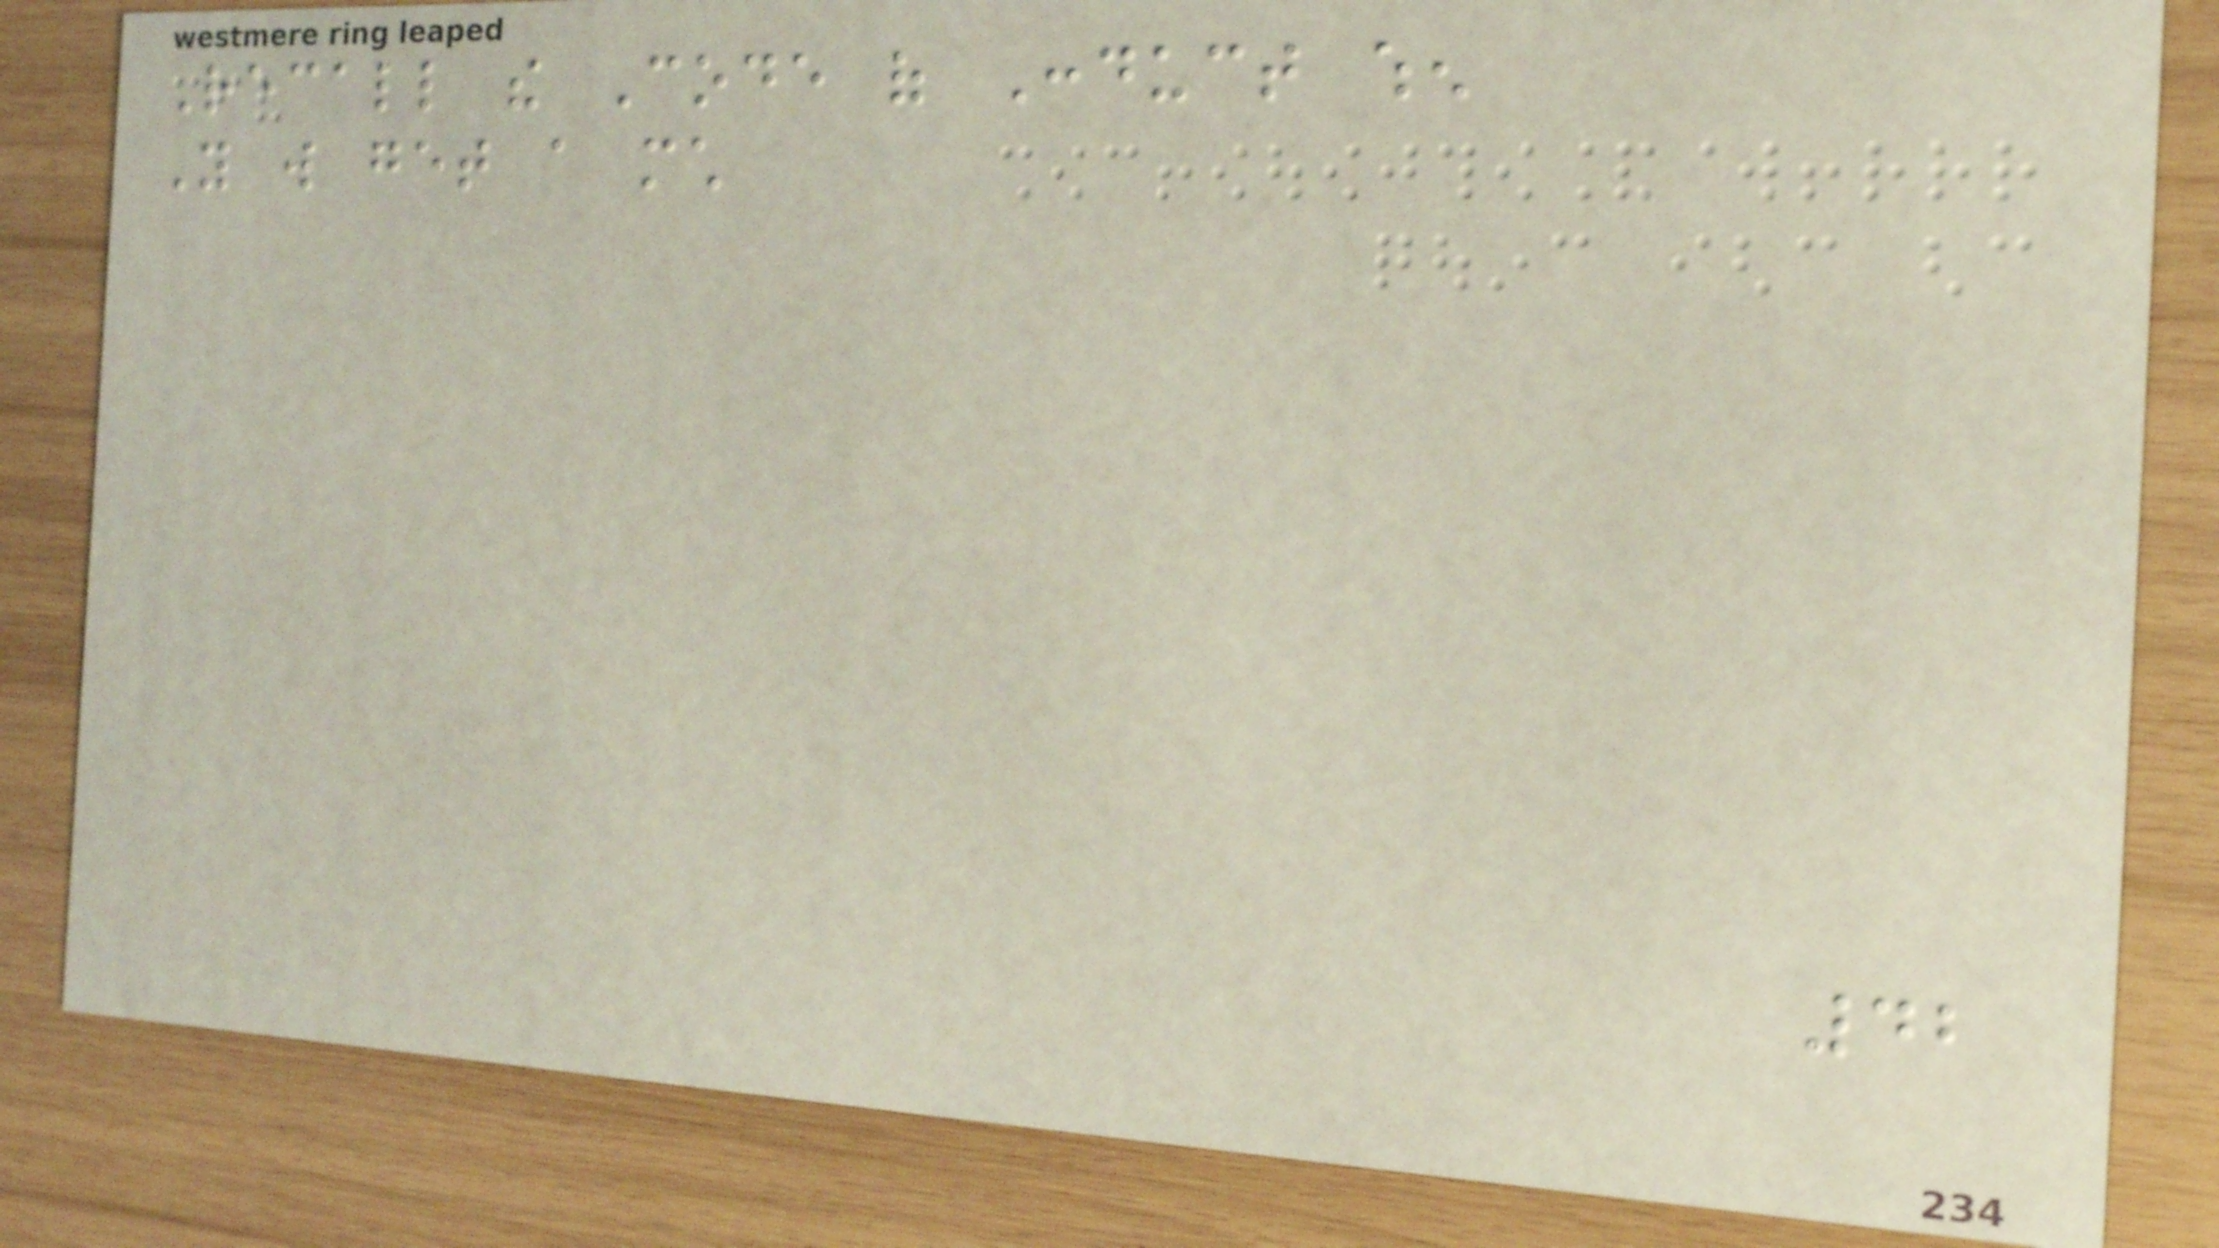Recall the Code of Conduct when
You will get a much
42
